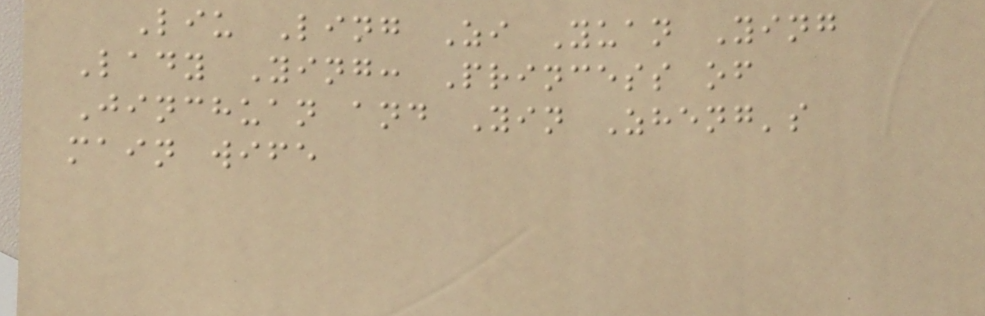Liu Ling Zi Yuan Ying
Lady Ying: Princess of
Jinchuan and Yin Zheng's
main wife
